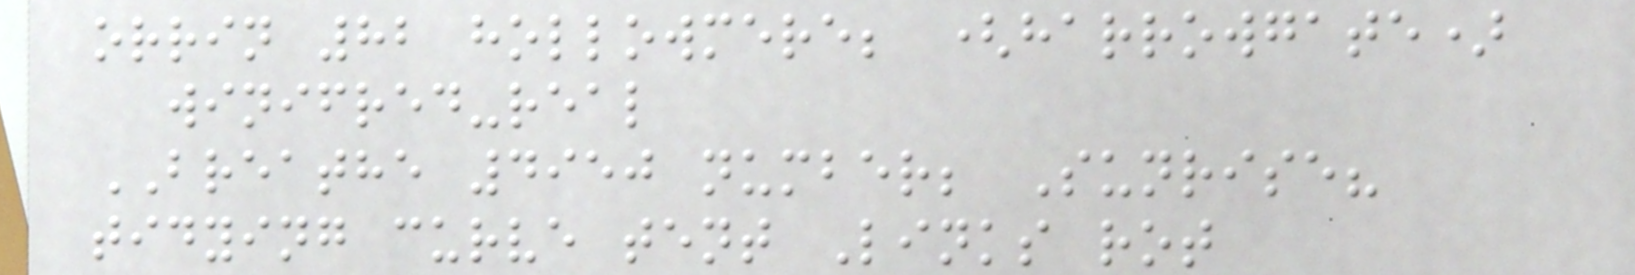orrin 82 hollowmere; (harrowgate)
winifred-real
BREATHE 4950 number; Sunrise?
tidying curve tent Links rot
